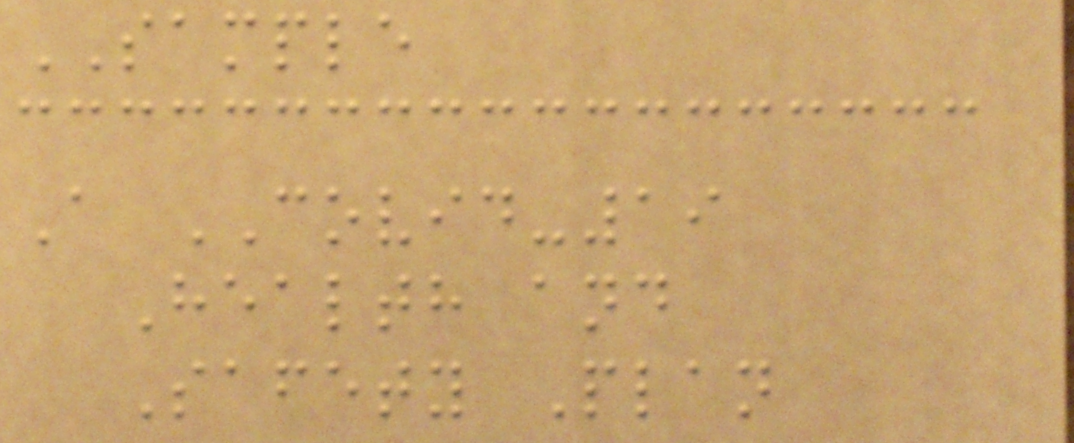SAMPLE
A COVID-19
Health and
Safety Plan
